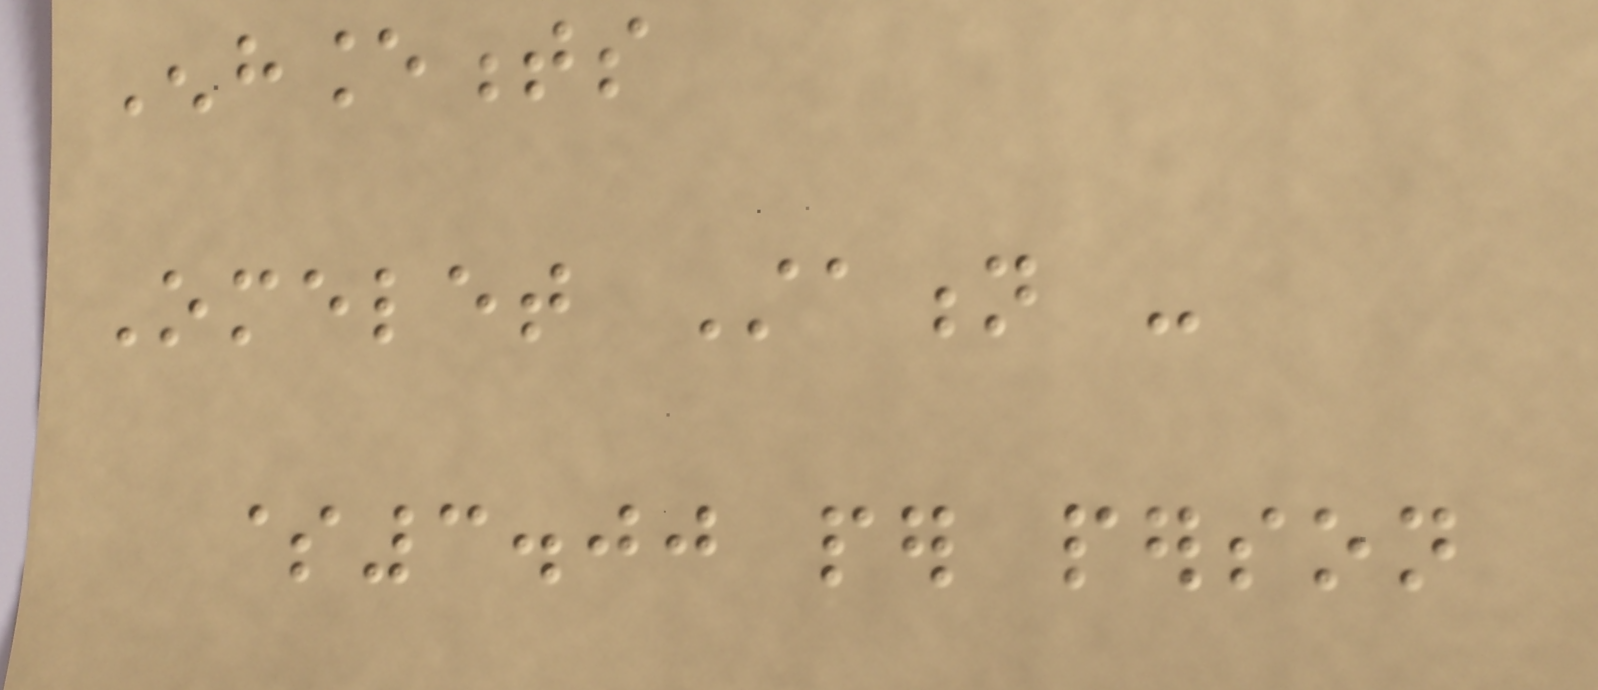Enhancements
Omelet Station -
$3.00 per person
